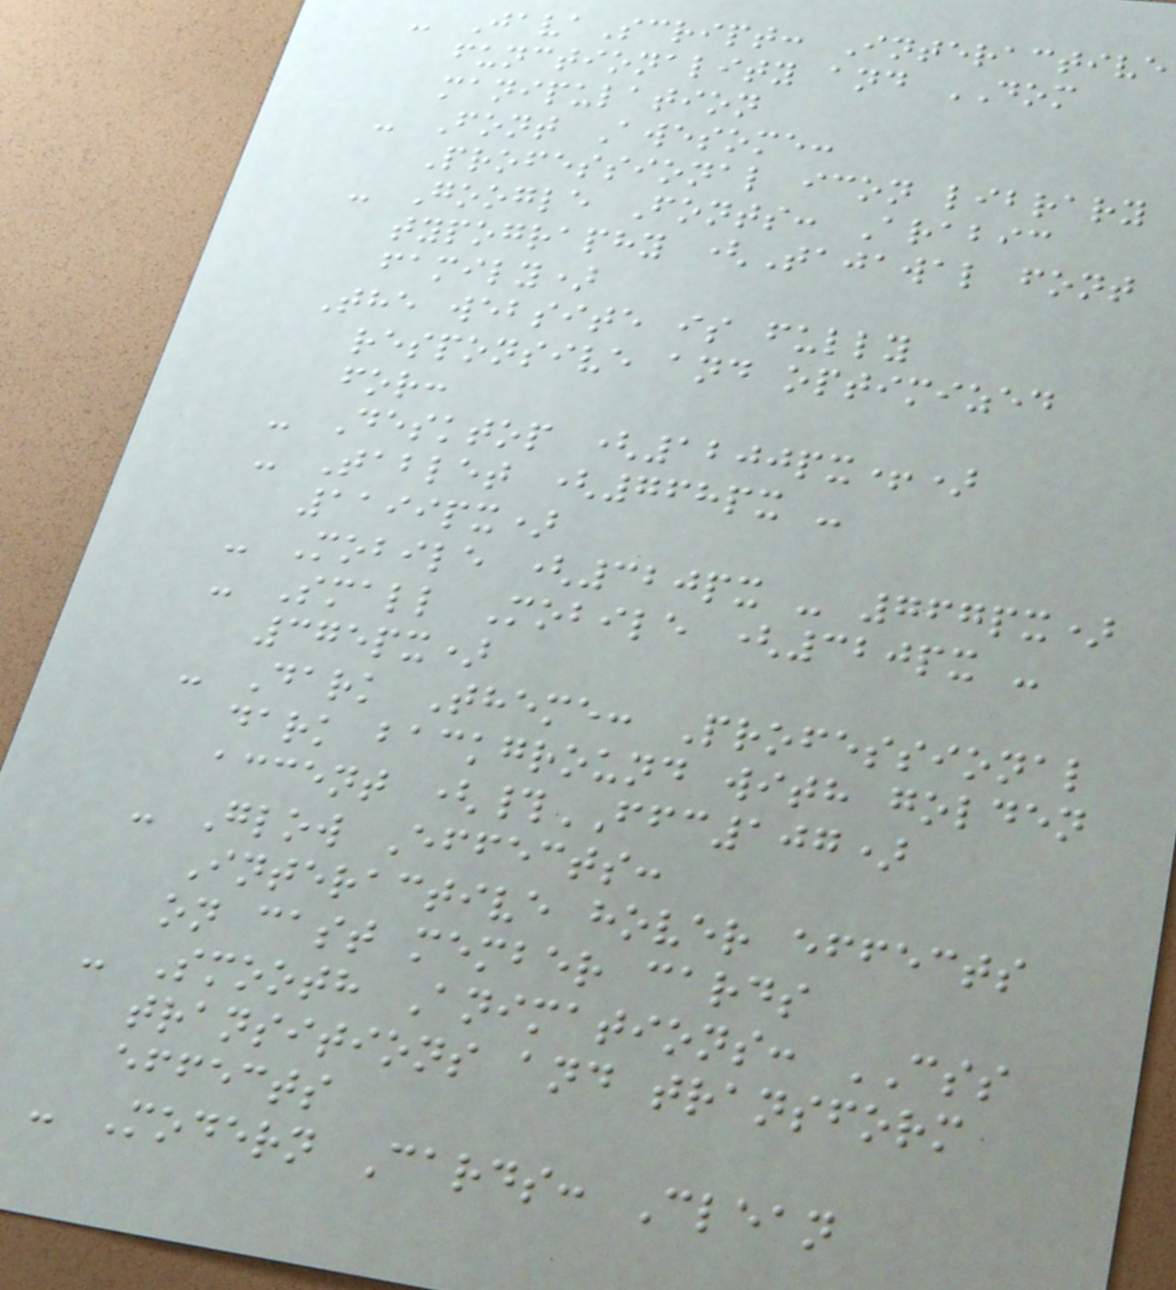- JavaScript: Interactive
functionality and DOM
manipulation
- Font Awesome:
Professional icon library
- Google Fonts: Arabic
typography (Tajawal font
family)
The website is fully
responsive and optimized
for:
- Desktop (1200px+)
- Tablet (768px -
1199px)
- Mobile (320px - 767px)
- Small Mobile (320px -
375px)
- Dark Theme: Professional
dark background with golden
accent (#FFC107)
- Glow Effects:
Interactive hover effects
on cast member cards
- Smooth Animations: CSS
transitions and transform
effects
- Modern Cards: Clean
